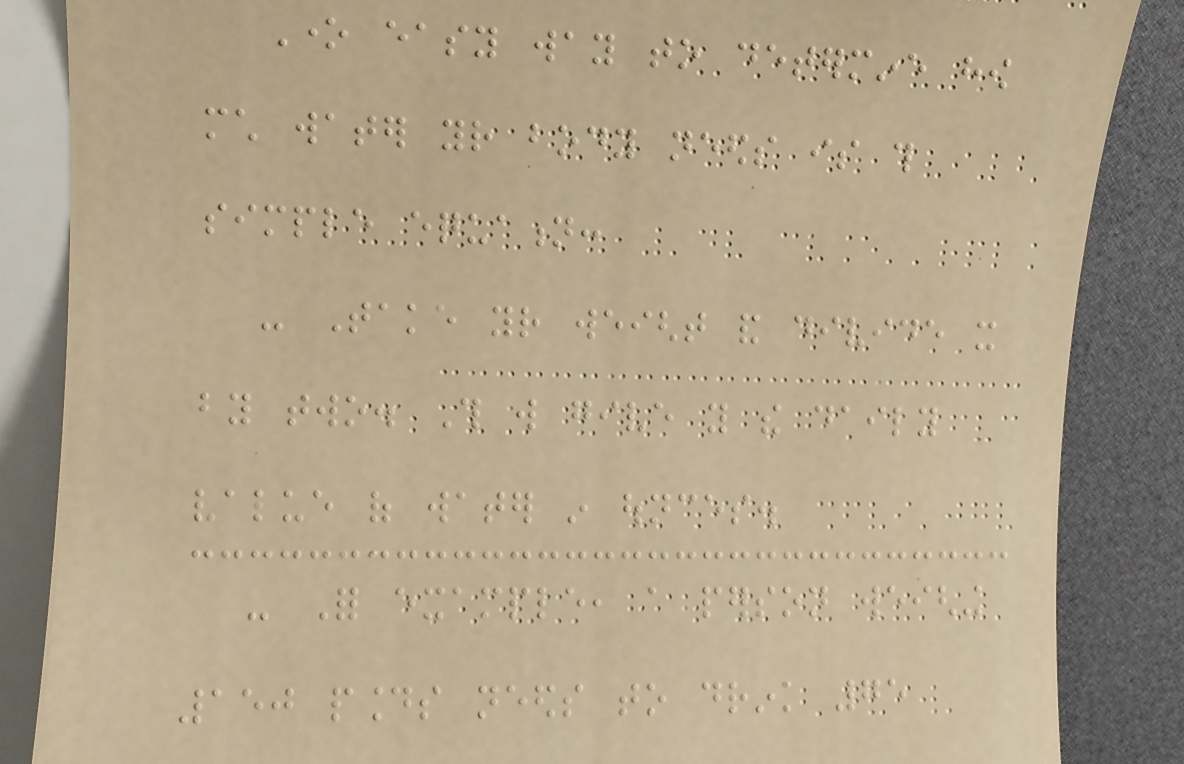One easy way to determine how
much water your body needs is this
simple equation:
- Take your weight and divide it
by two. This will give you the daily
value of water in ounces.
- For example, a person weighing
150 pounds needs to drink 75
